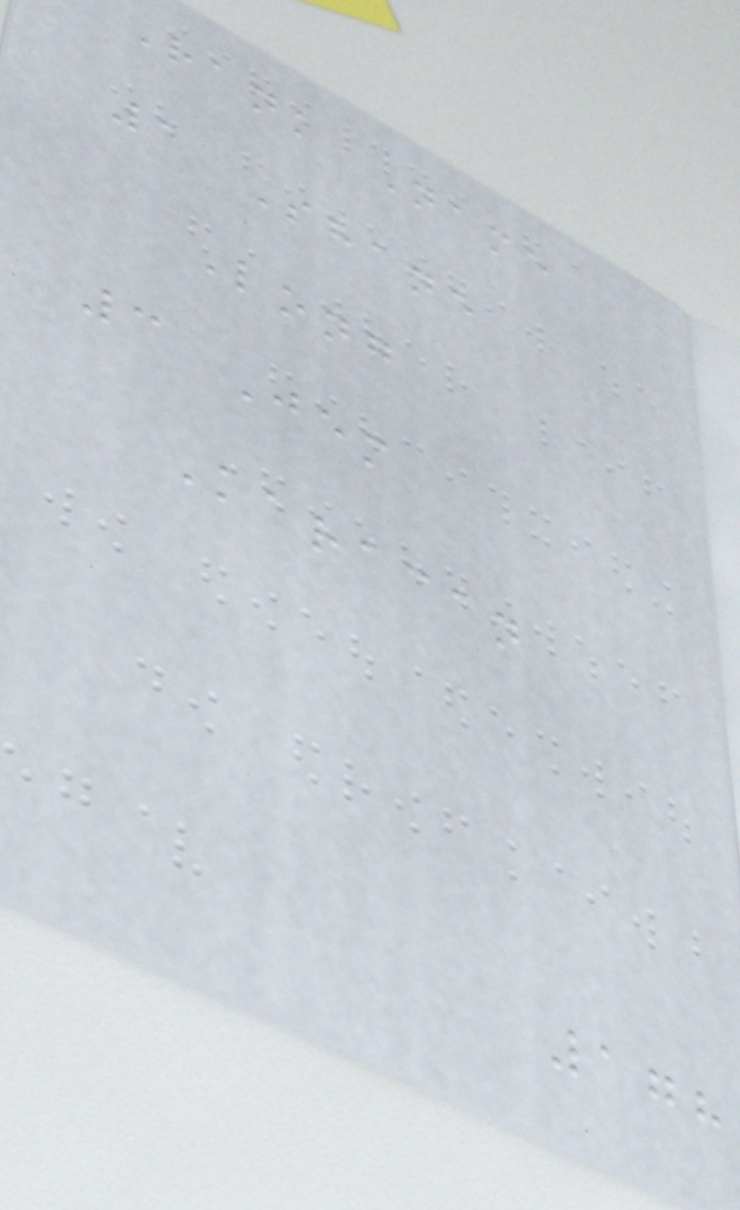Rank Name
1 Shane
Long
3 Jem
Karacan
178
